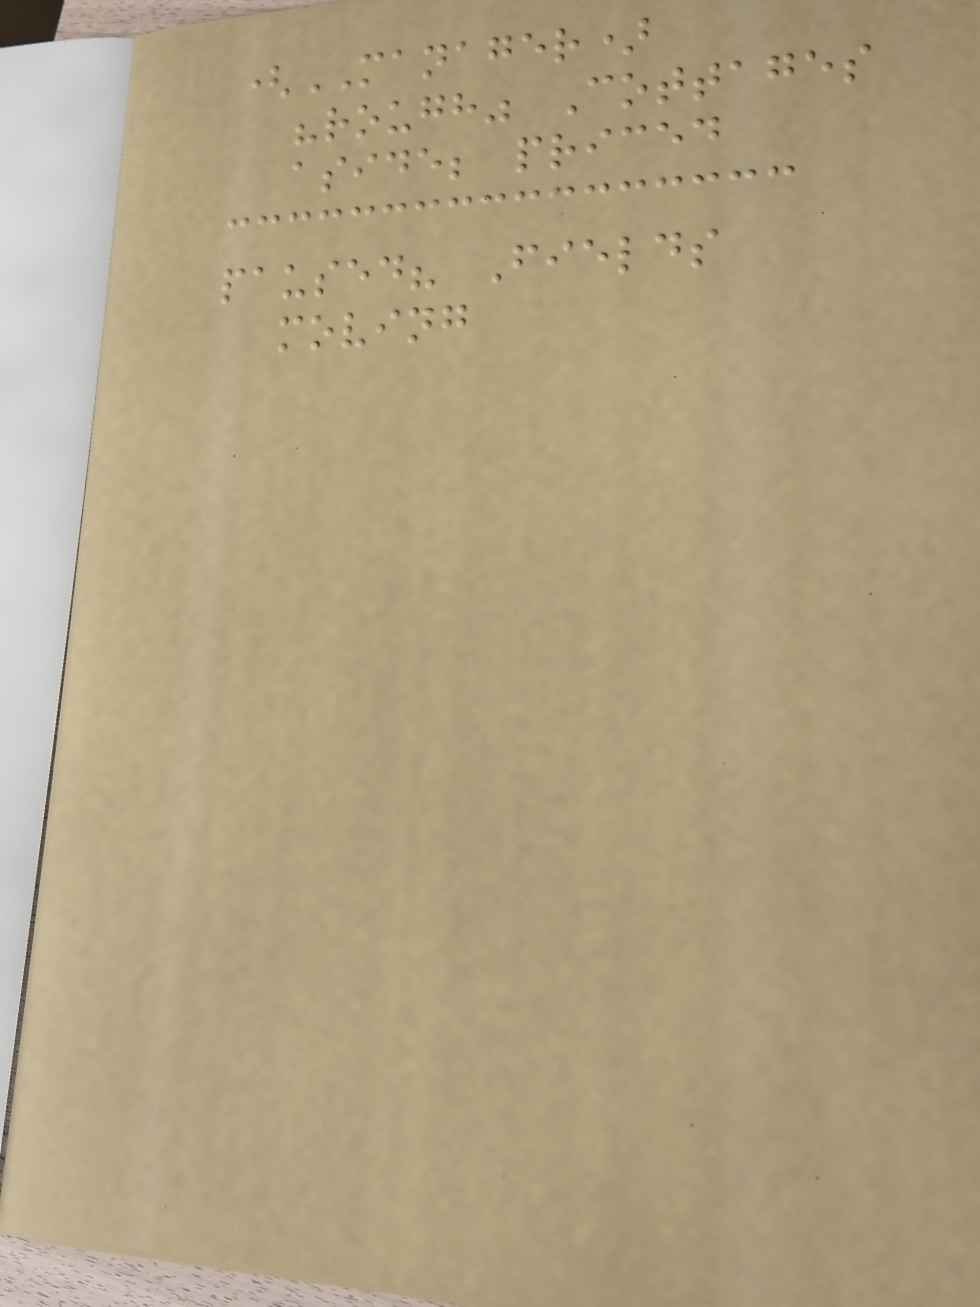(MANAGER)
"rough" Cottages
aside; priced
paused? Fields
moving
